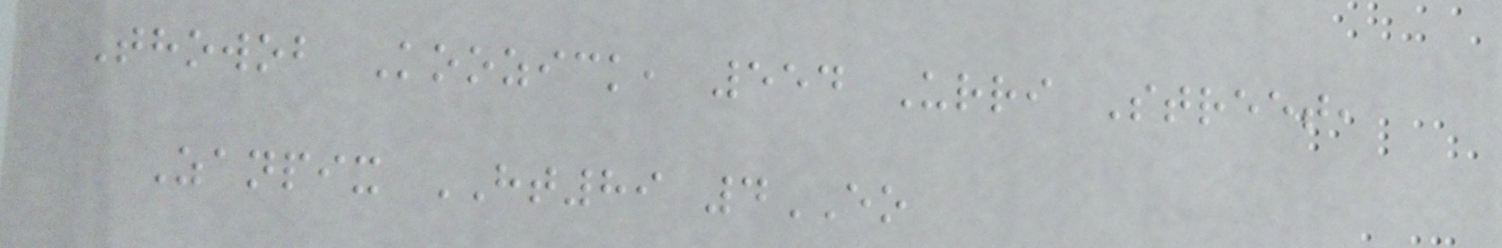Thowob Koozick, 554 Urri Street,
Zanpix HT89 4EO
